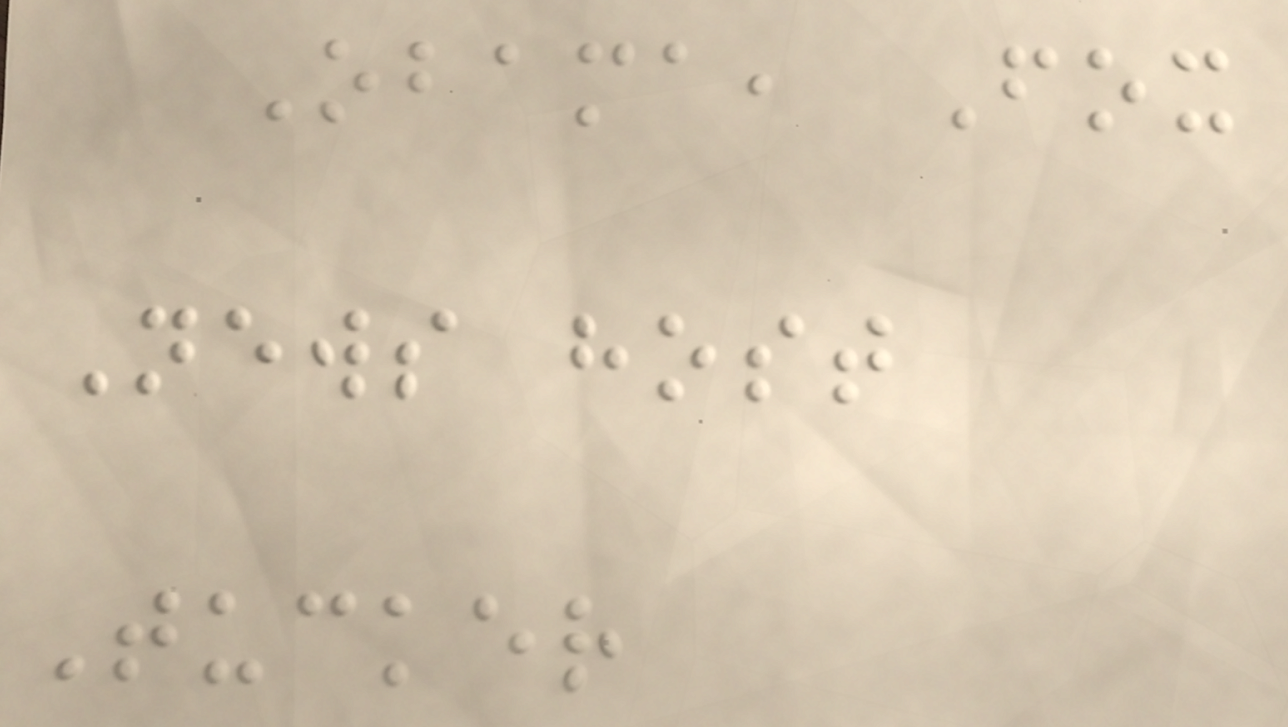Obama, Fox
News host
Tucker
